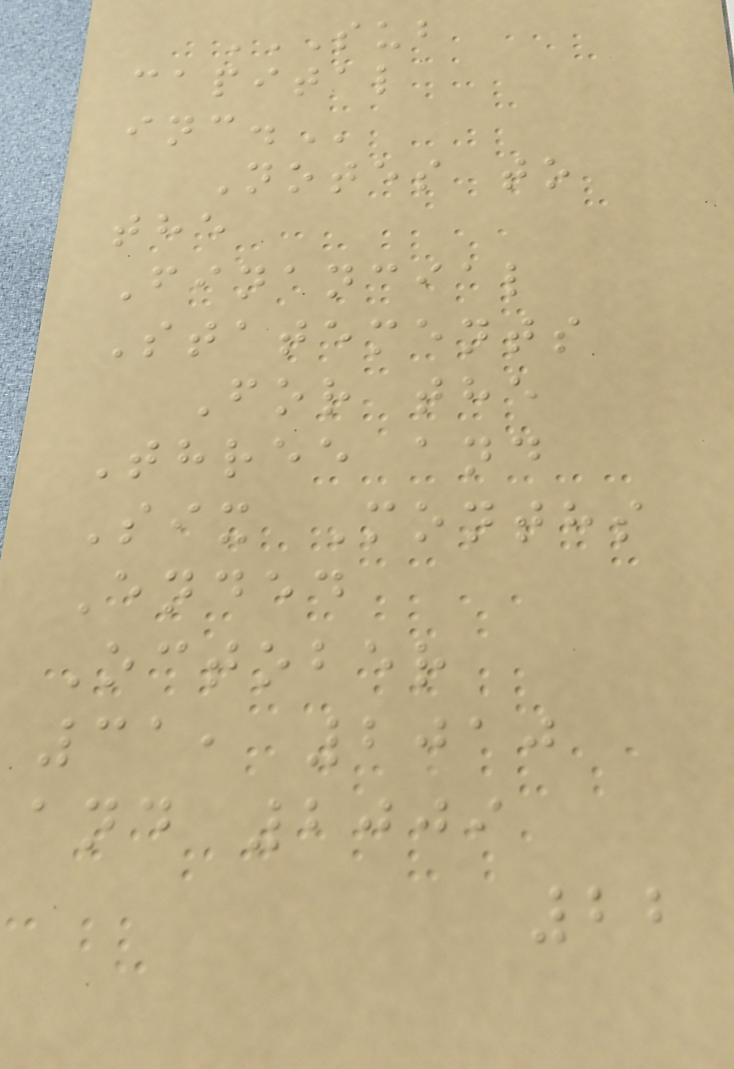SUB
CAPITAL
INC.
Notes to
the
Financial
Statements
For the
Three and
Six Months
Ended
October
31, 2010
and 2009
22
